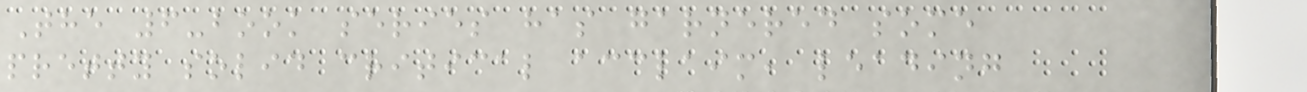The 6-book series has garnered some
pretty solid critical acclaim, leading
